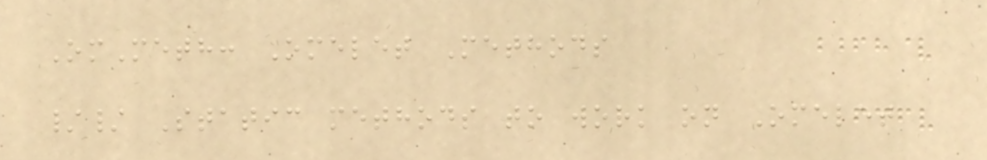OmMeth: Omelet Methods
// Static methods to work on Omelet
